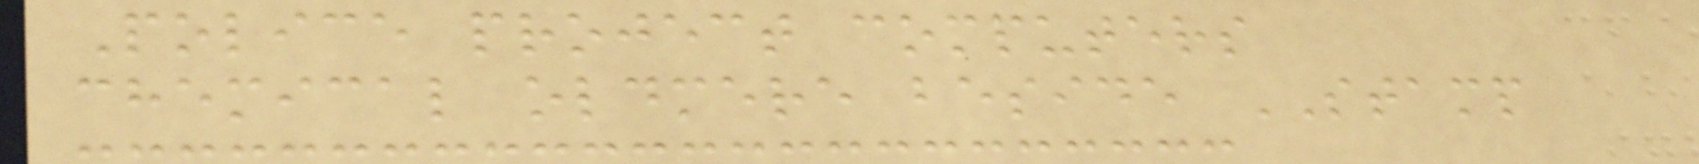Police project computers
chemical oldmere beside STAMP
